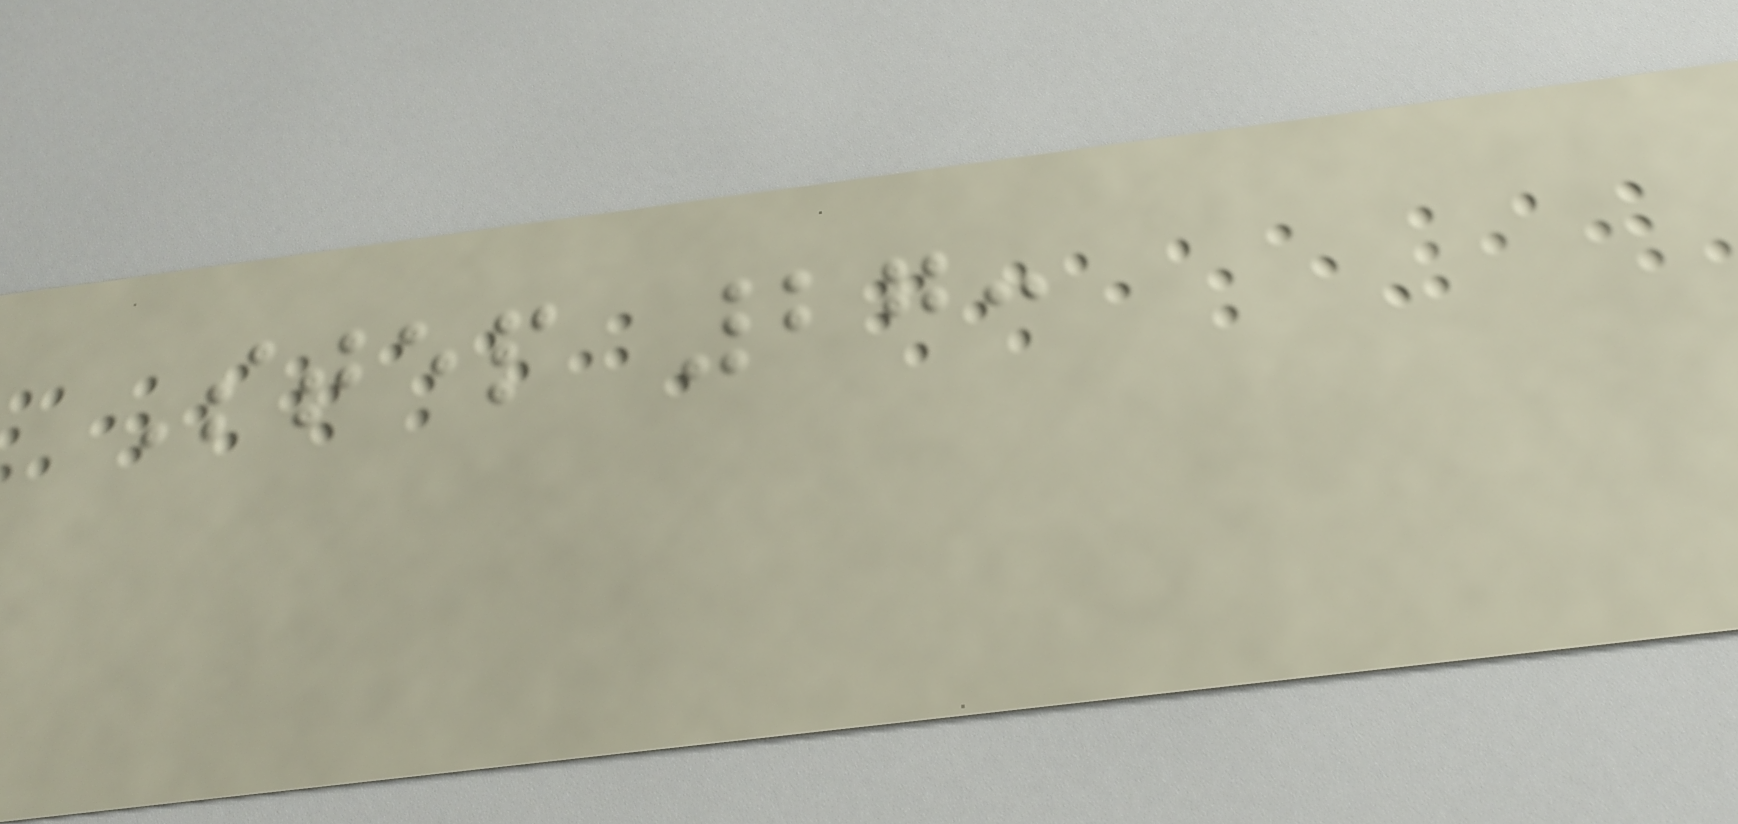Step 27:
